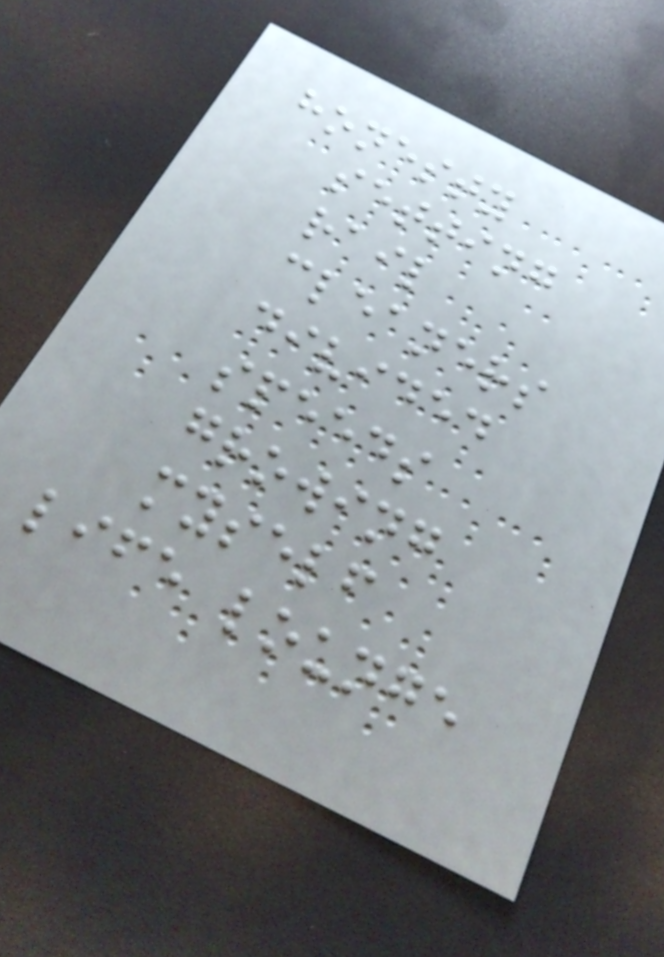honesty
setting
rail
cleaners
divided
speeds
growing
myself
life lounge
